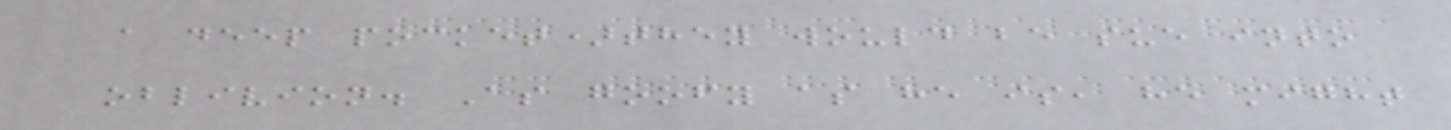a deep pocket)they would be sue into
oblivion. As goofy as he is, he might
